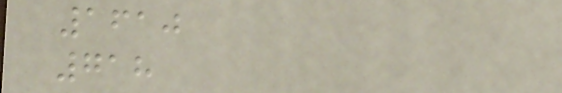1610
718
